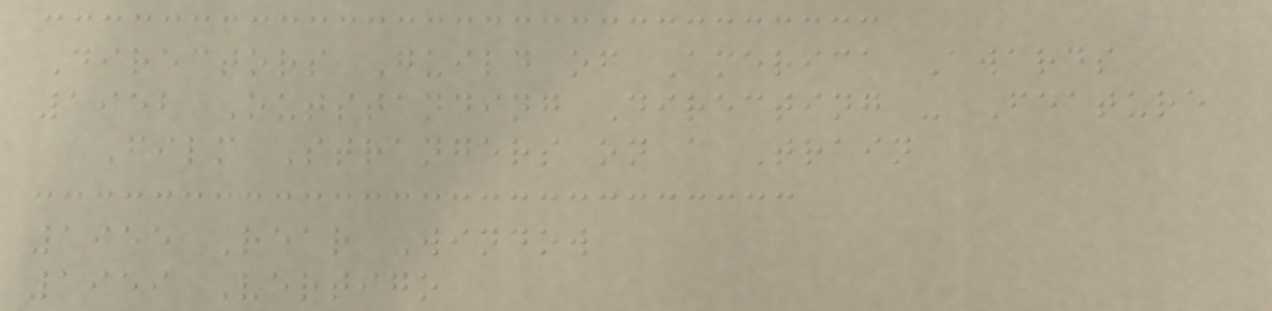Directors Guild of America Awards
1952 Outstanding Directing - Feature
Film Strangers on a Train
1955 Rear Window
1959 Vertigo
